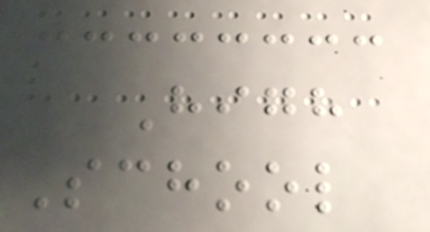High
School
